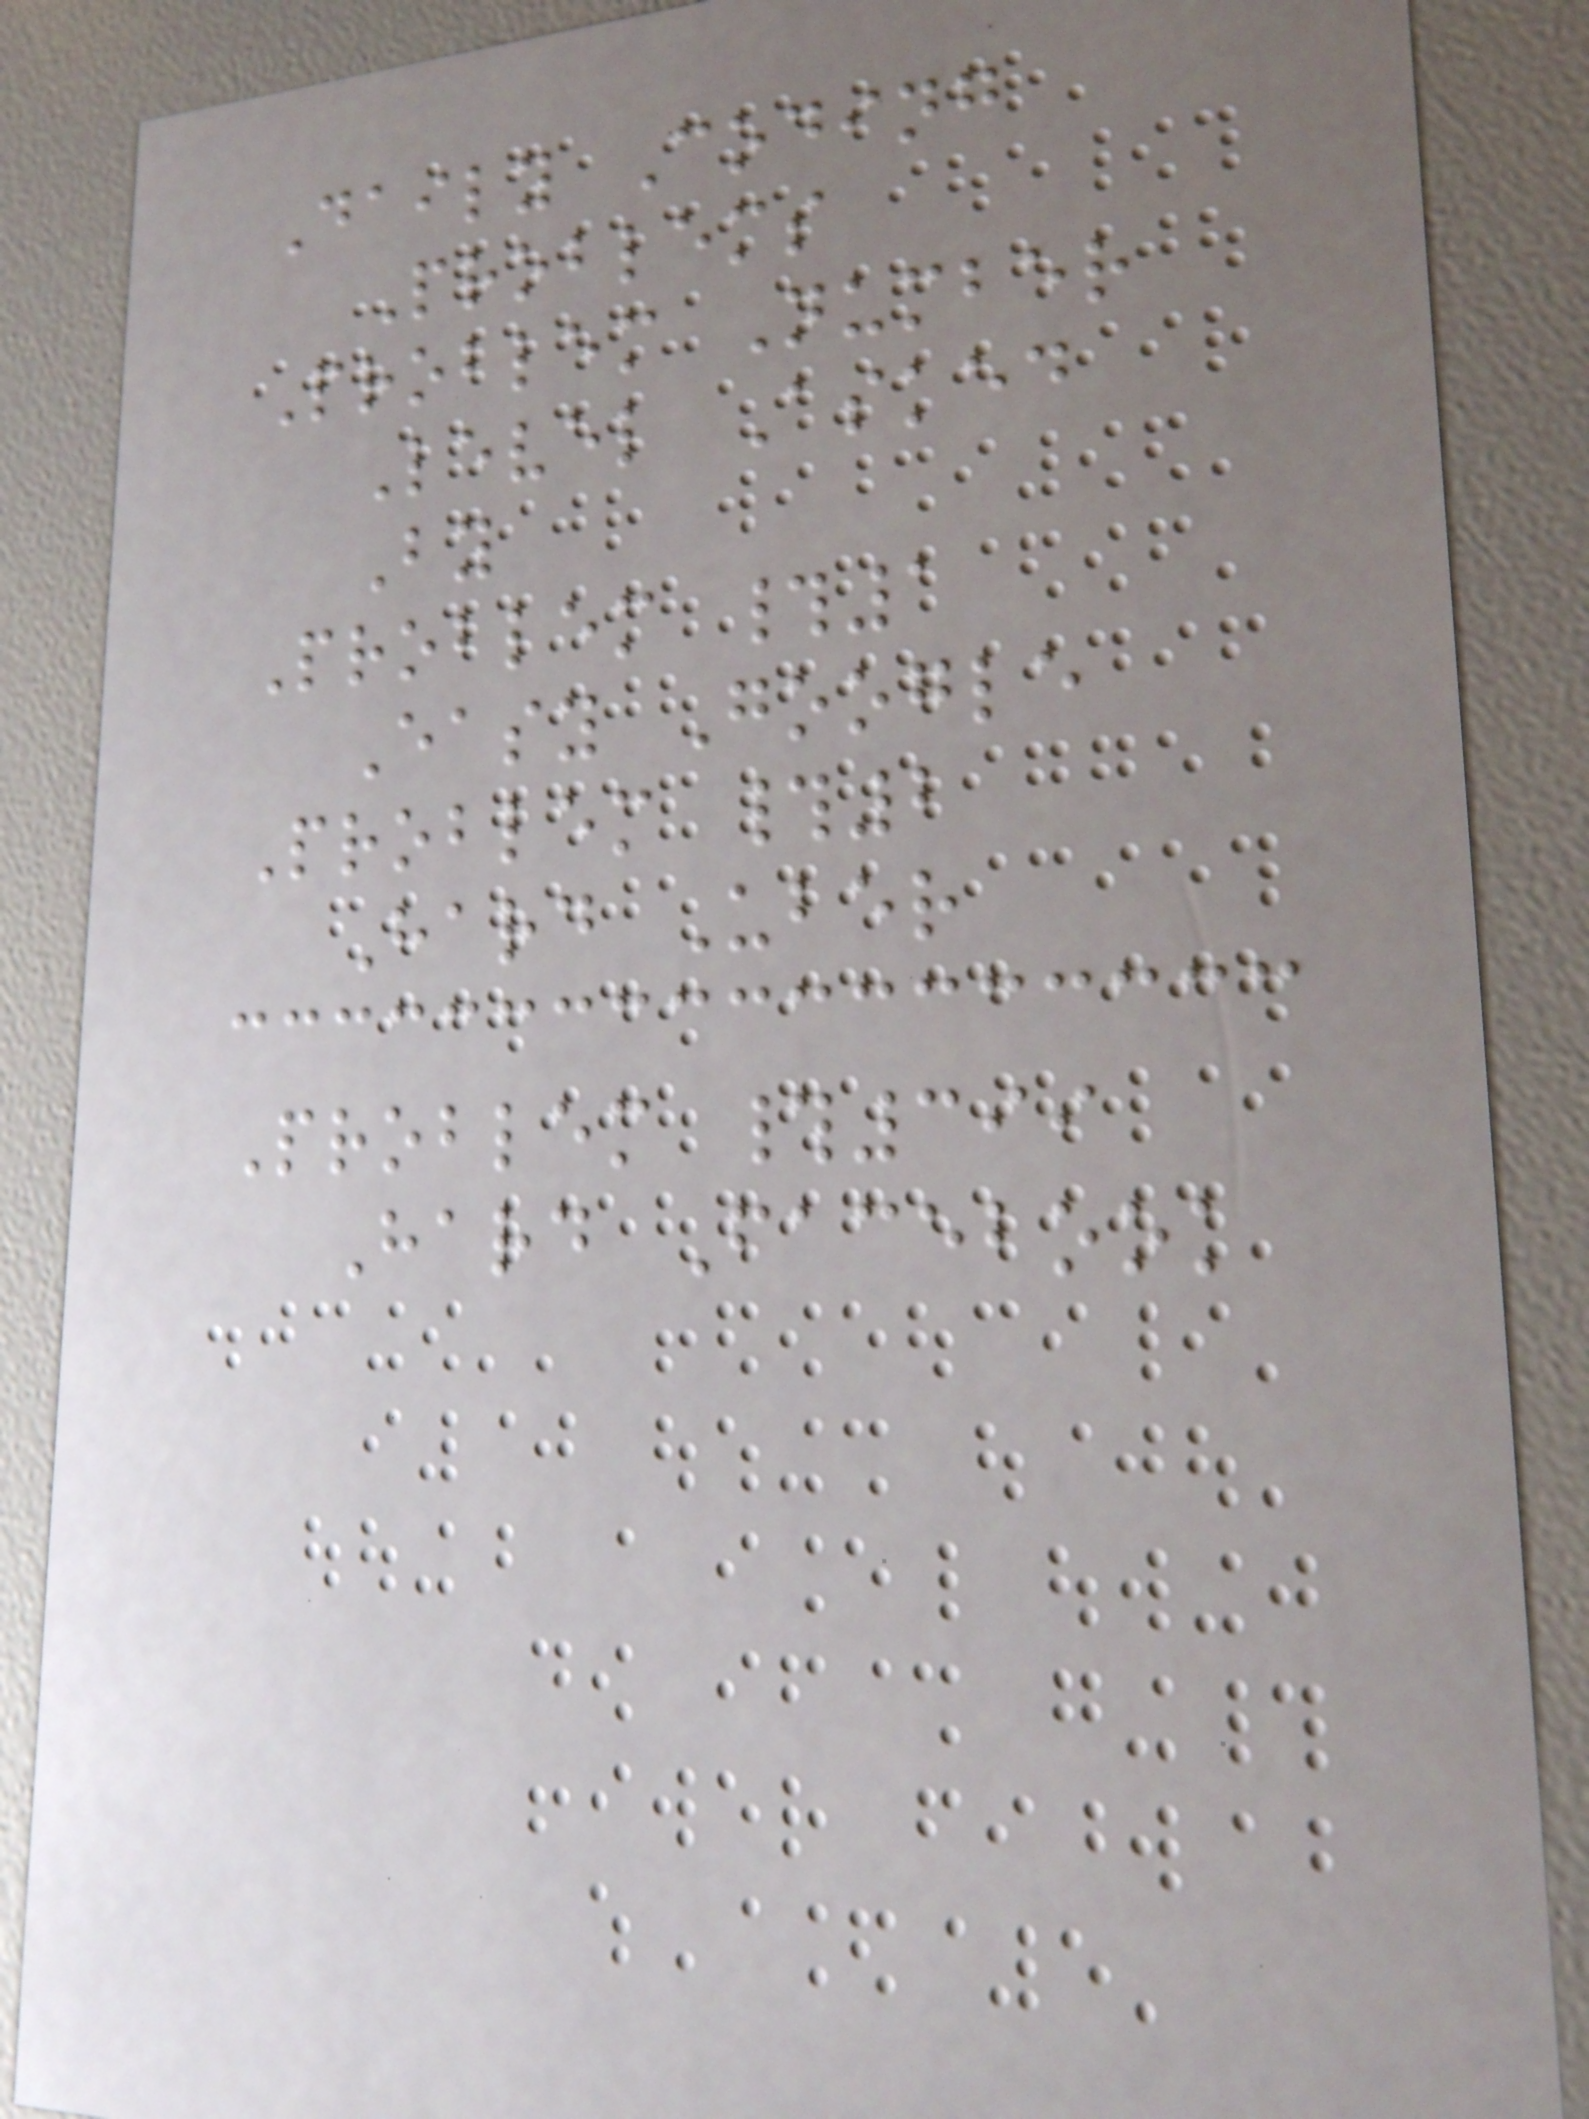Daily Coding
Problems
Problem Number
Level Asked
By
Problem #1
Easy Google
Problem #2
Hard Uber
Problem #399
Hard Facebook
